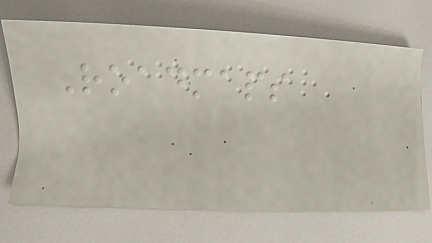Roadmaps
